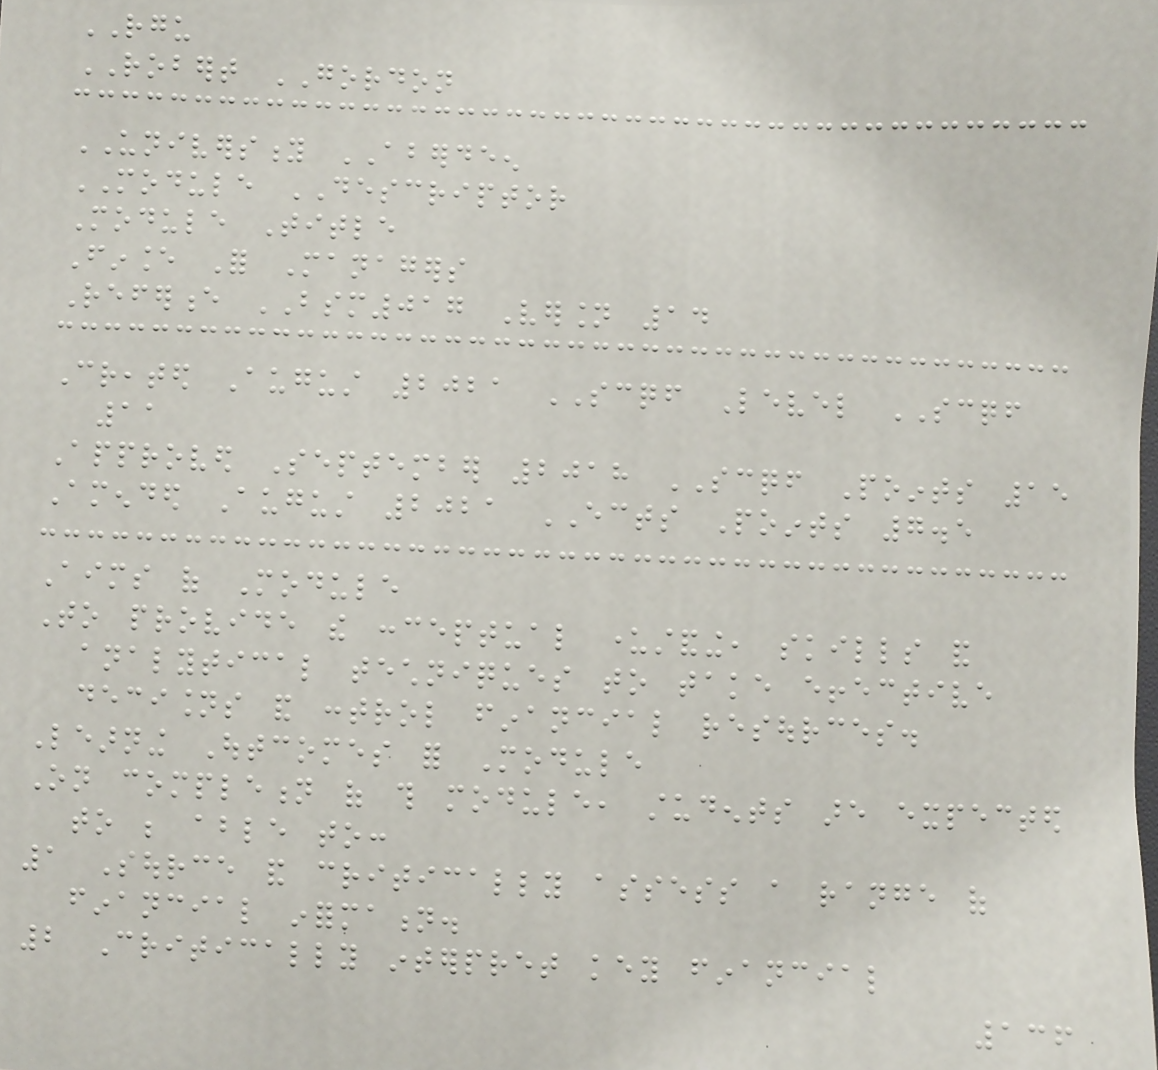RGU
ROBERT GORDON
UNIVERSITY ABERDEEN
MODULE DESCRIPTOR
Module Title
Finance For Managers
Reference BSM017 Version 14
Created August 2021 SCQF Level SCQF
11
Approved September 2018 SCQF Points 15
Amended August 2021 ECTS Points 7.5
Aims of Module
To provide the conceptual understanding, skills and
analytical techniques to take effective
decisions and control financial resources.
Learning Outcomes for Module
On completion of this module, students are expected
to be able to:
1 Source and critically assess a range of
financial information.
2 Critically interpret key financial
136
